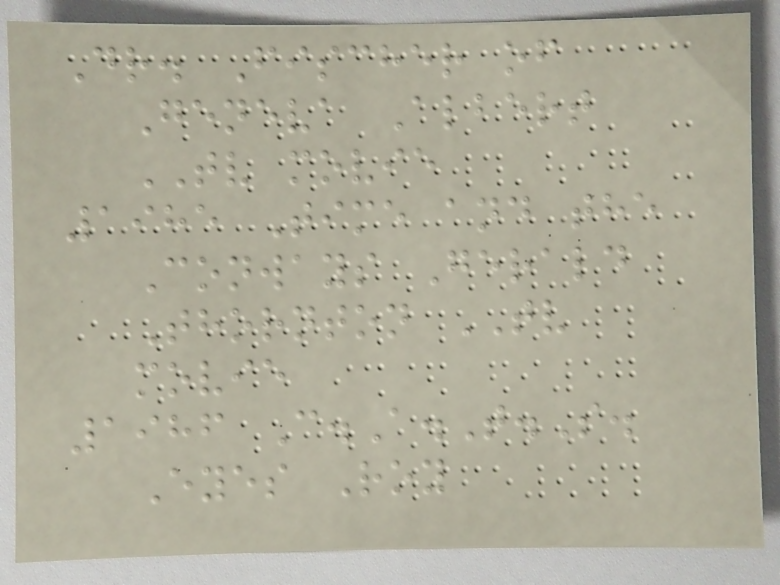Dr. Fischer of
Geneva Albert
TV movie
1985 Time and the
Conways Gerald
Thornton TV
movie
1986 C.A.T.S.
Eyes Roy
